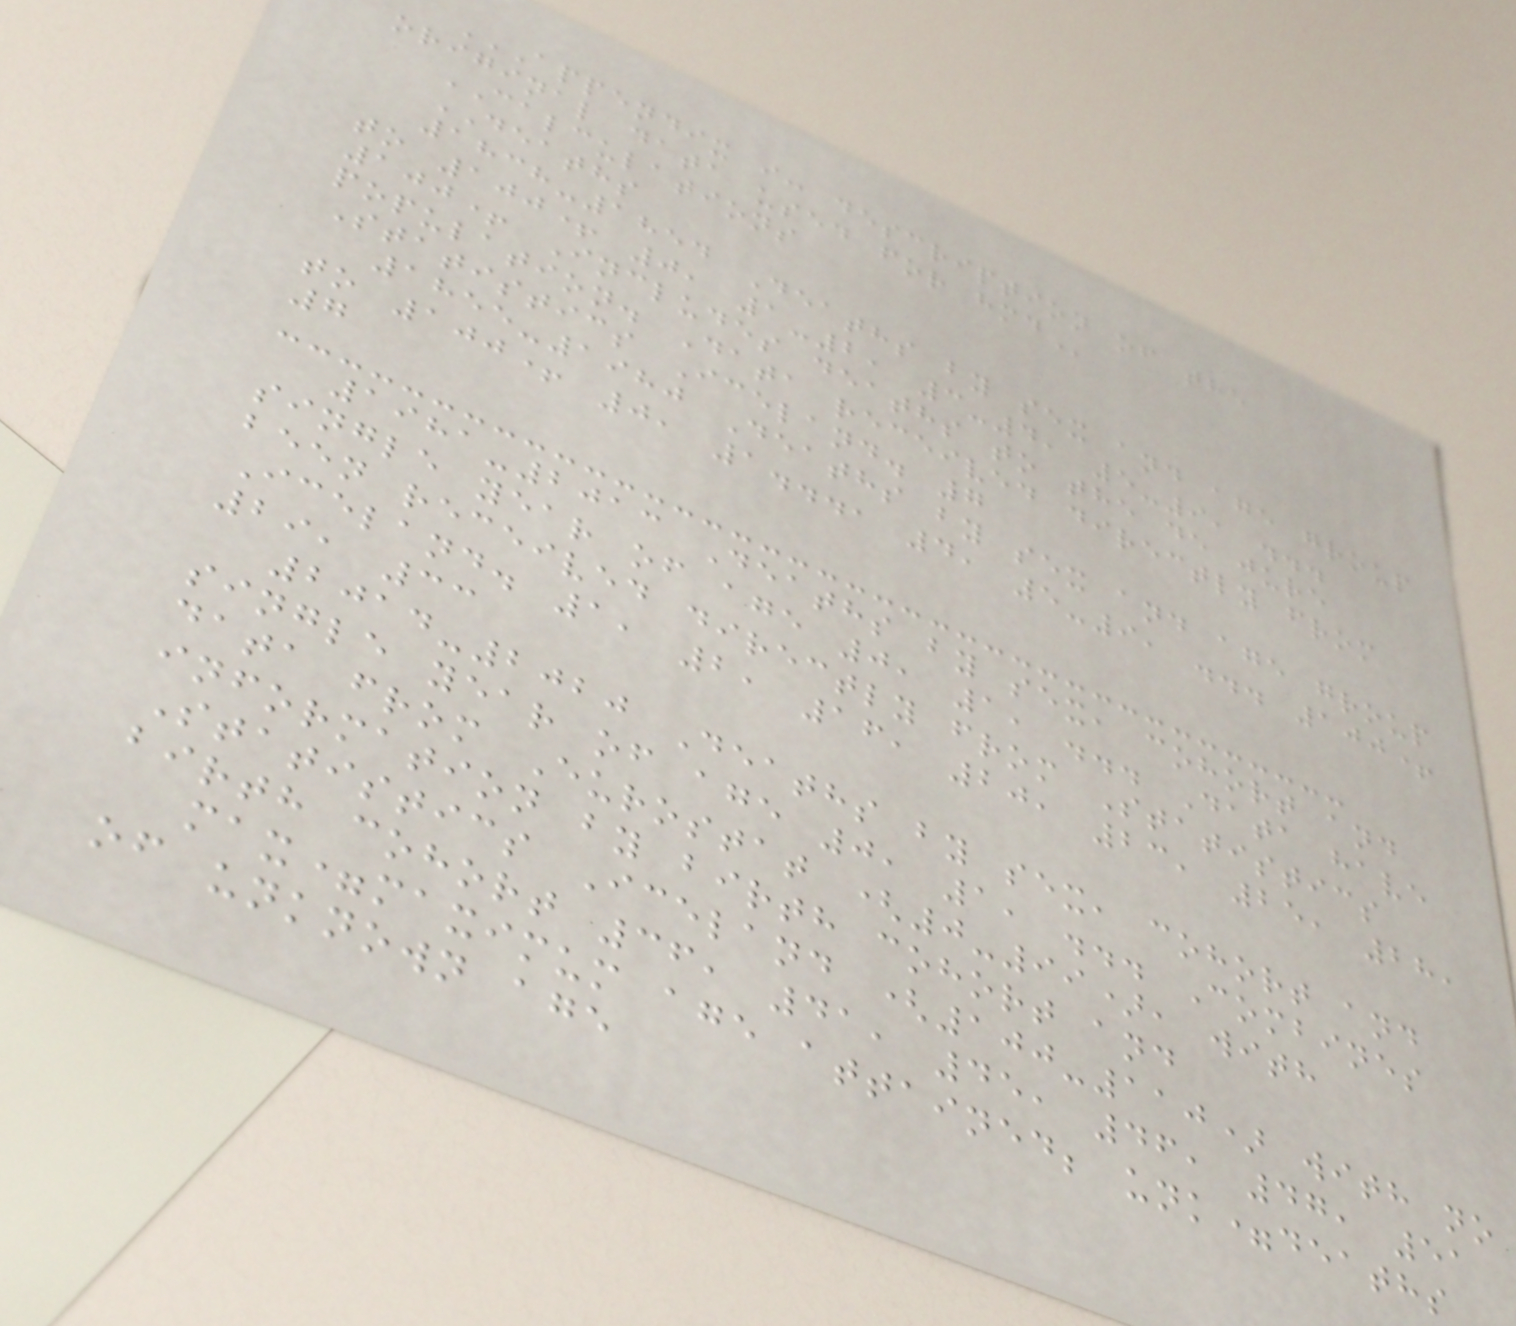APPENDIX I: DESCRIPTION OF THE
ORIGINAL DATA USED FOR HMD
CALCULATIONS
DEATHS
1838-1854 Deaths by sex and age group
to 100+ 0, 1-2, 3-4, 5-9, ...
100+ Includes deaths to the de jure
population. Data received directly from
Statistics Iceland. 7
1855-1980 Deaths by sex and age group
to 100+ 0, 1..., 4, 5-9, ... 100+
7
1981-2013 Deaths by sex, cohort and
single year of age 0, 1, ... Data have
been received directly from Statistics
Iceland. 1, 2, 16, 20, 23, 25, 28,
29, 33
2014-2020 Deaths by sex, cohort and
single year of age 0, 1, ... Combines
data from Eurostat (0-99), with
information by birth cohort and
Statistics Iceland (100-110) with no
birth cohort 36, 41, 45, 46, 47, 51
max=maximum age attained; unk=deaths
of unknown age
